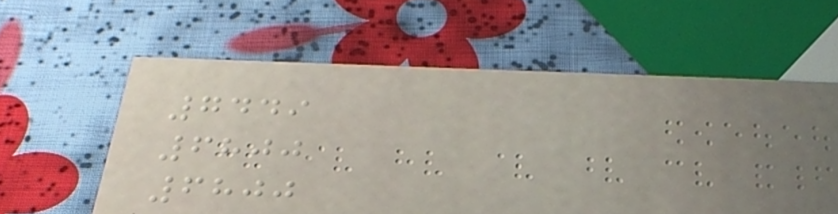7449
6800
6800
